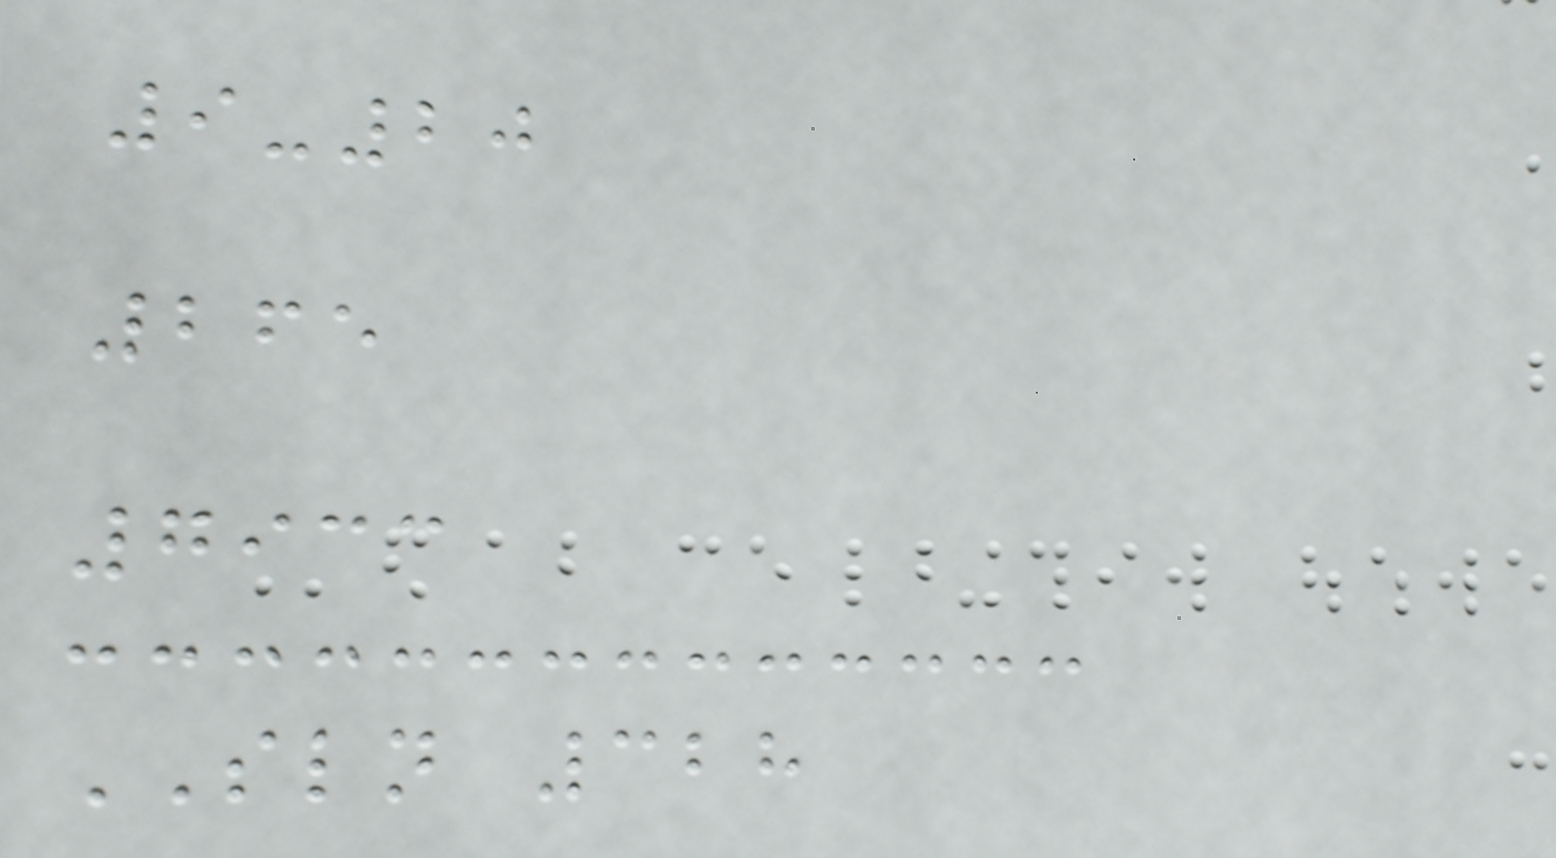9-20
265
7933
SLN 328
